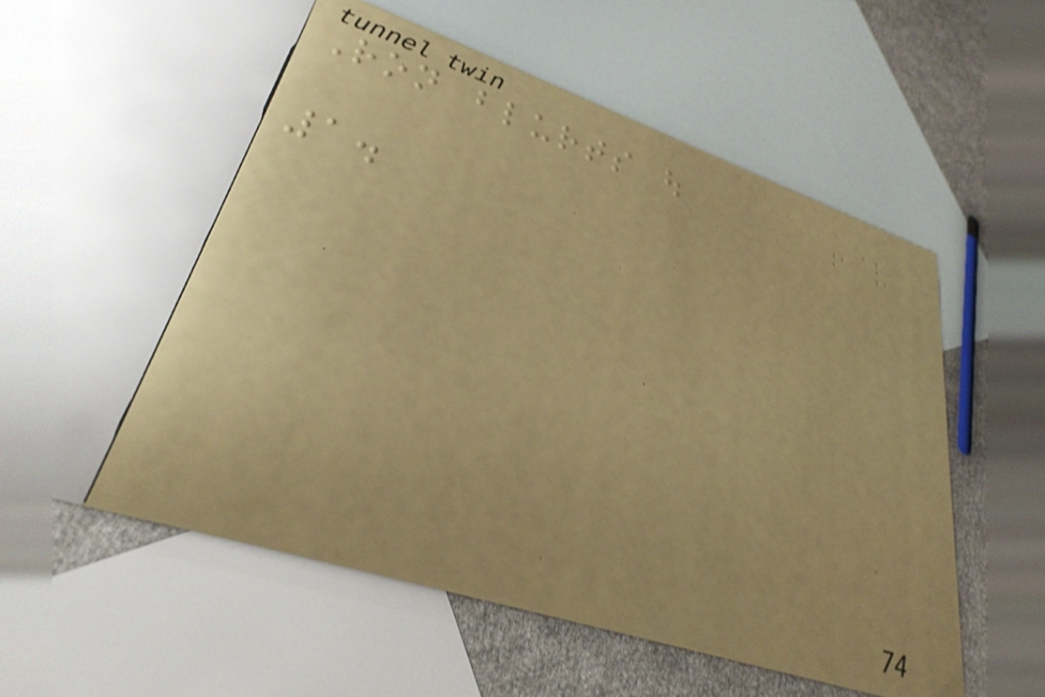Ron blurts out
1.
